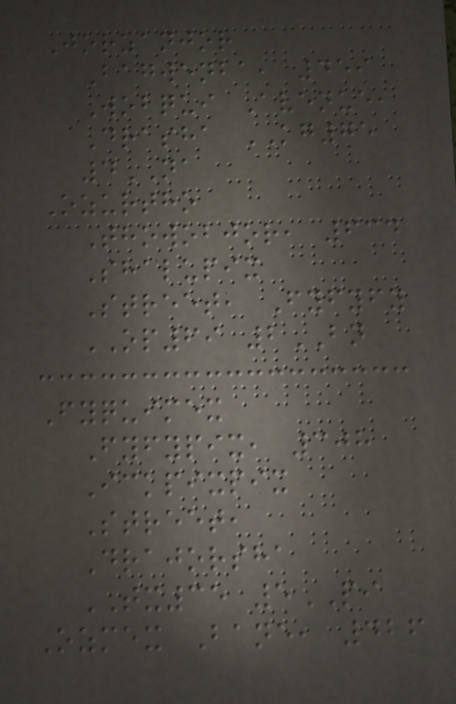Jorzanjor
Bagwenba, 459
Wobqui Avenue,
Drasha KG75
4NA
Ozurtho
Thowobjor, 634
Shalupix
Street, Fyfyfy
OP69 2BN
Fyquimex
Fyfypix, 308
Ickpixpix
Street,
Drajorsha
TX35 5PI
Ozmex Bane, 426
